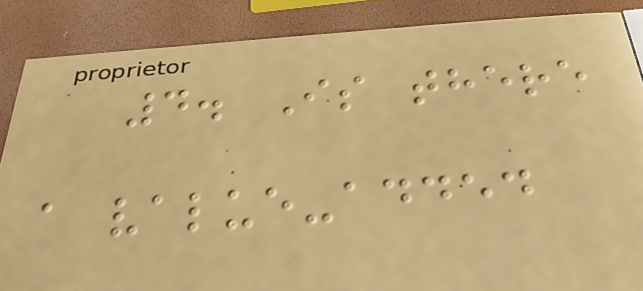4. Is there
a value-added
